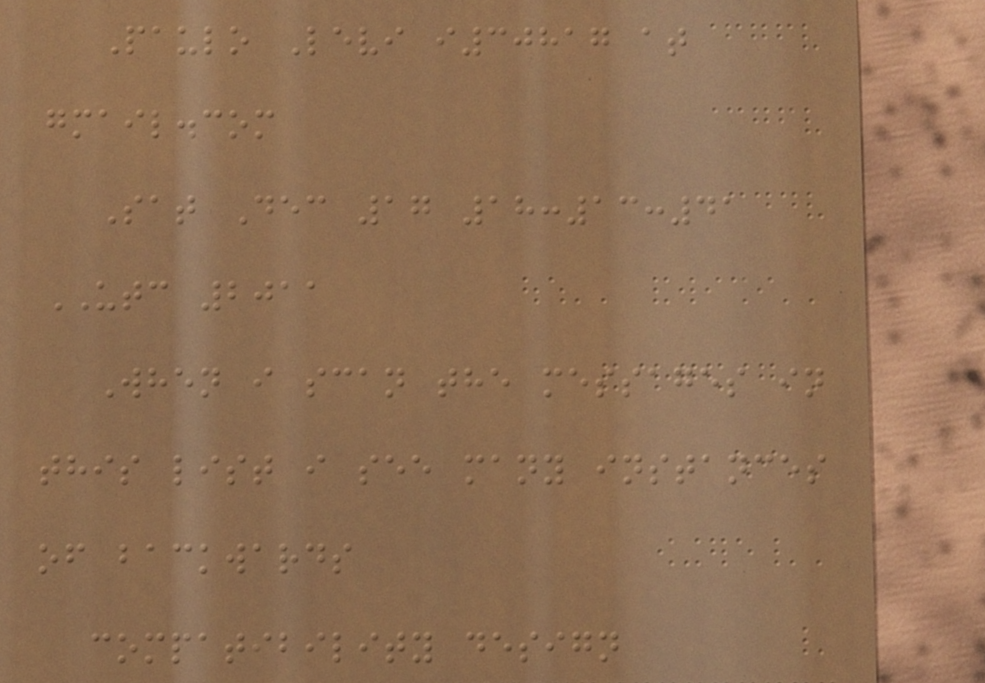Paulo Levi i30817 at
gmail.com
Sat Dec 17 18:13:41
UTC 2011
When i scan the messages in
this list i see many instances
of backwards
compatibility design
